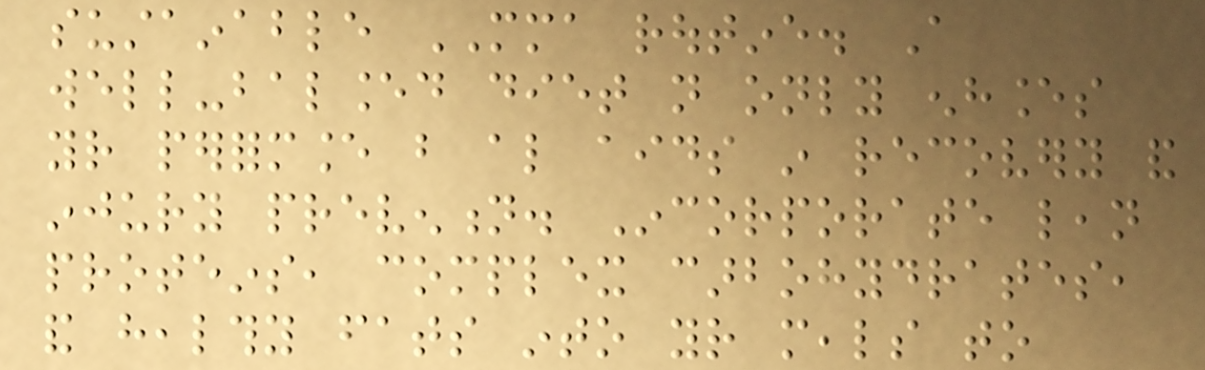sustainable MMA routine. A
well-balanced diet not only enhances
your performance but also aids in recovery and
injury prevention. Incorporate lean
proteins, complex carbohydrates,
and healthy fats into your meals to
